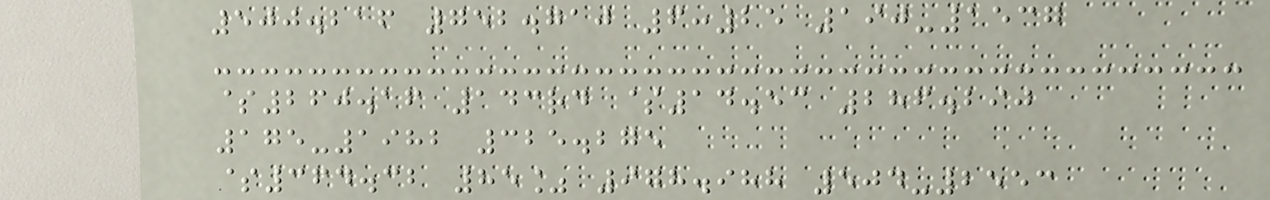500.216 752.710 6:25 190-1537
$260.16 143rd $14.53 286.290
175-1982 325.275
$364.32 85% 978.988 504-2553
